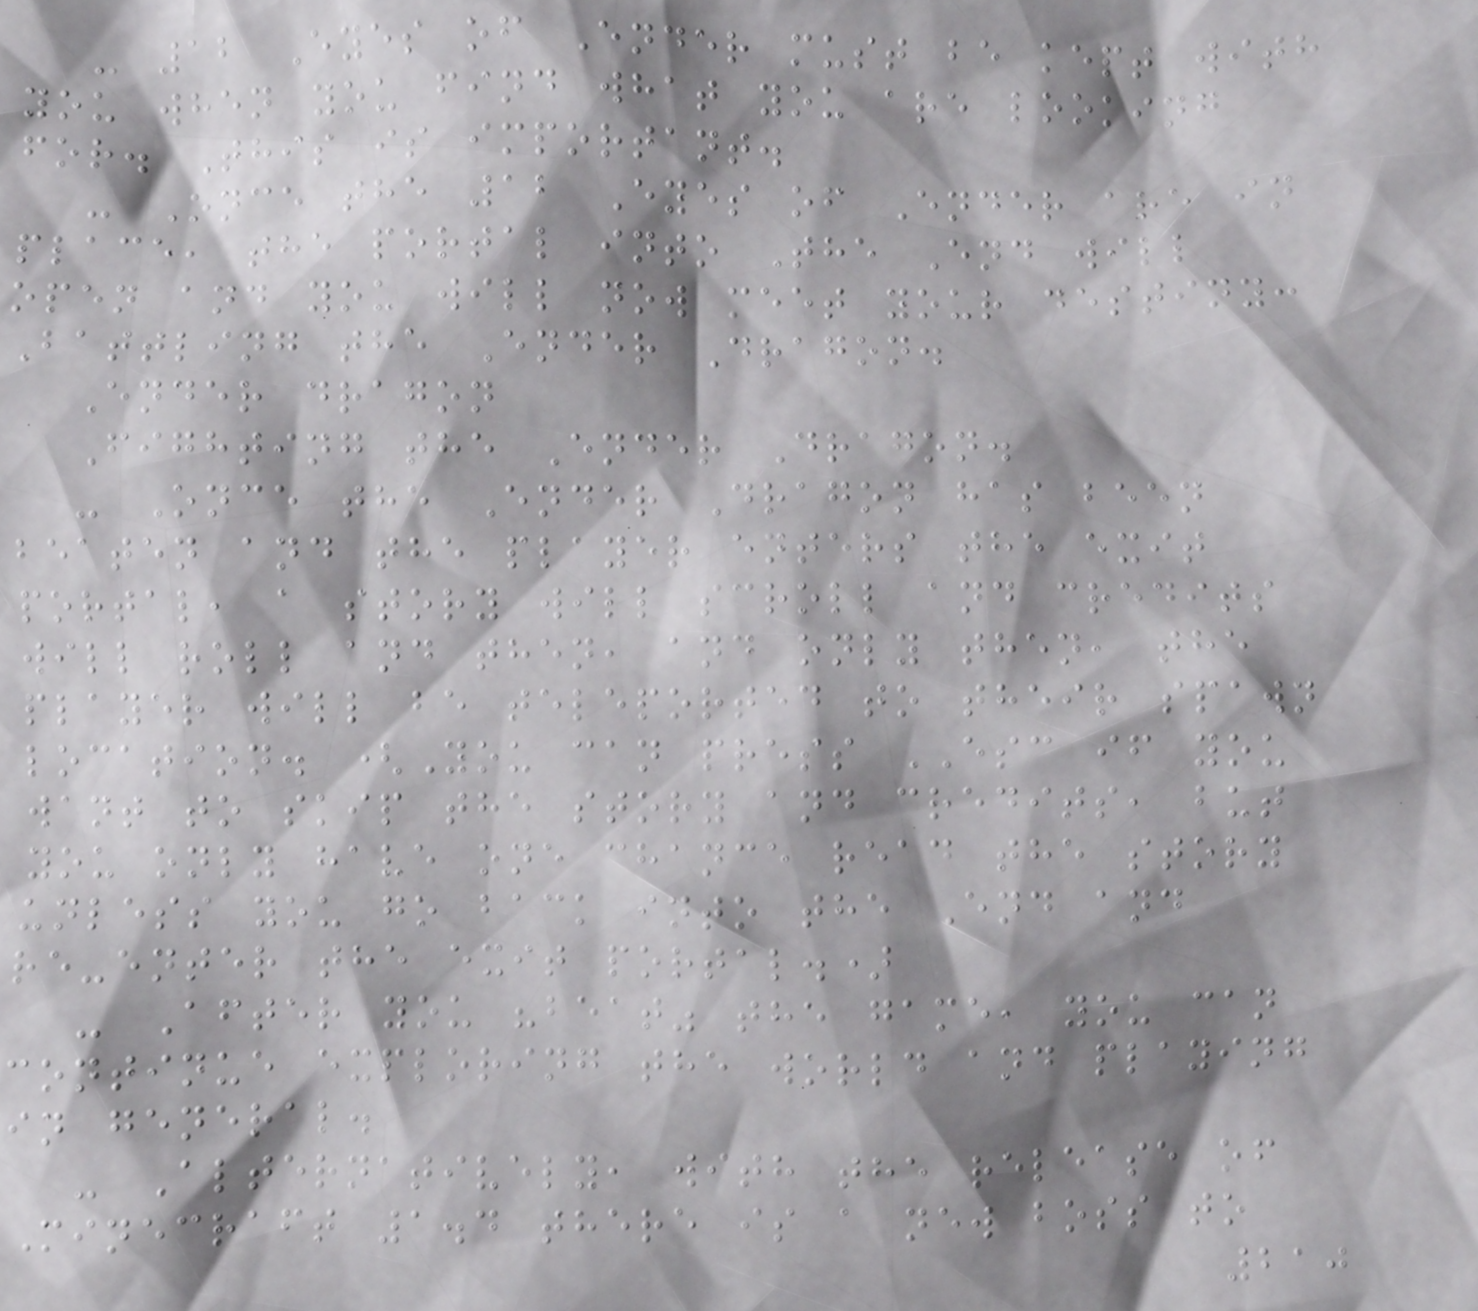- 12 Eyes of Ender must be kept with
you when you find what you are looking
for. This is important.
- Once the 12 Eyes of Ender are in
place, the portal into The End will
open and you will now meet your destiny:
Battling the Ender Dragon.
Ender dragon
Fighting the Ender Dragon.
- Once the Ender Dragon has been
beaten and the player enters the exit
portal, a story will scroll and credits
will roll and then, and only then, the
player will be teleported to their spawn
location. (You can press ESC if you
want to skip the story and credits, but
you only have one chance read the story
unless you go back into the End and
re-enter the exit portal.)
- After you "beat" the game, you can
continue exploring the world and playing
in general.
- Alternatively, with the release of
Minecraft 1.4 there is a new boss to
210
